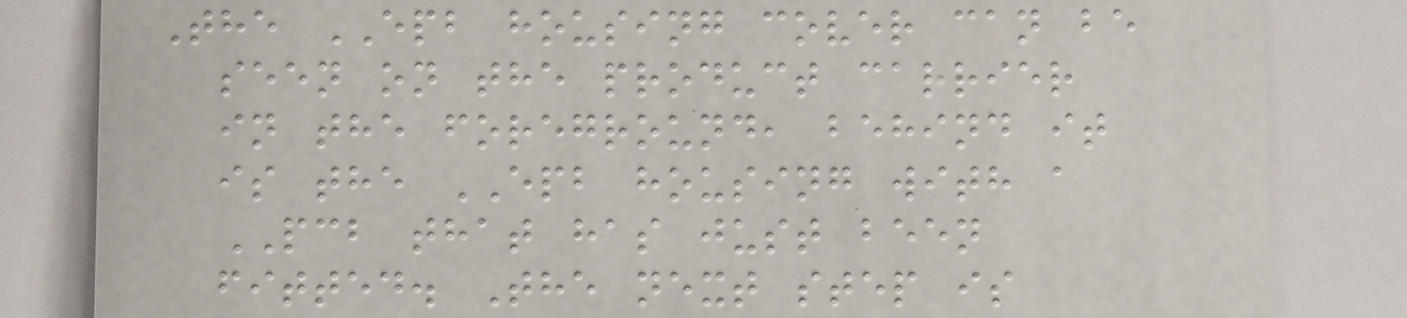The EPB housing cover can be
seen on the product carrier
in the foreground, behind it
is the EPB housing with a
PCB that has just been
fitted. The next step is
